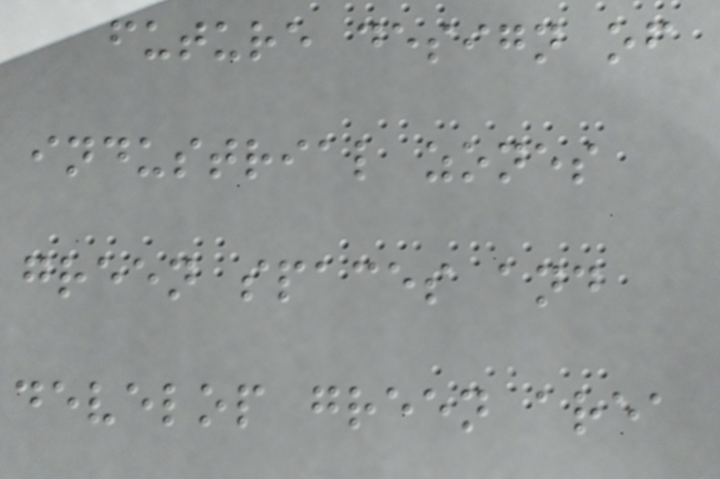future design of
industrial zones
green spaces and
develop green area
